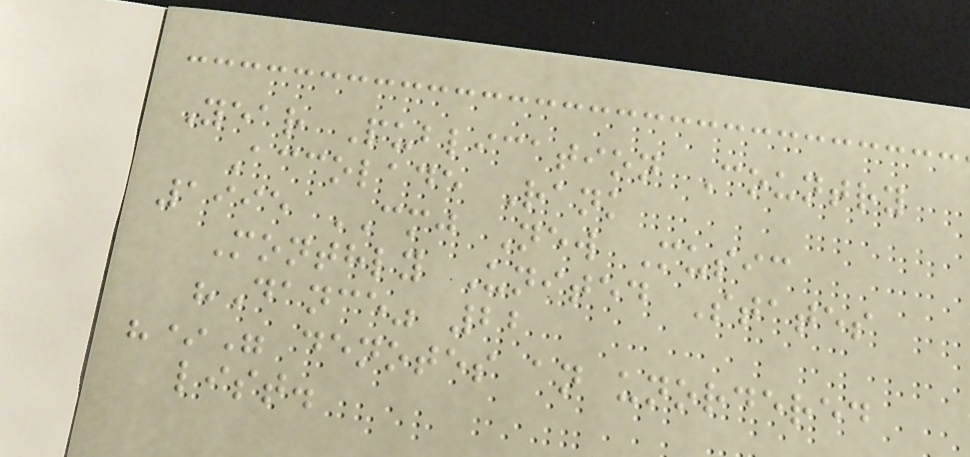Year Publication Country
Accolade Rank
1995 CMJ New Music
Monthly United States
"Dance" 22
"*" denotes an unordered
list.
